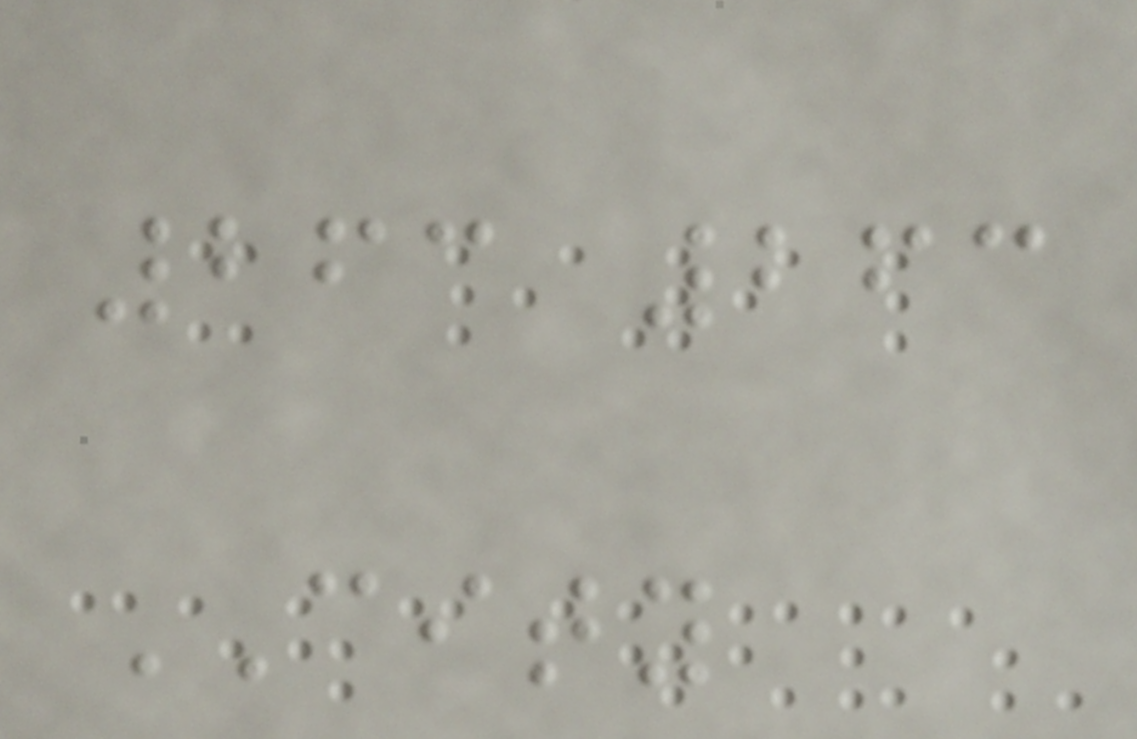263 263
CITY
